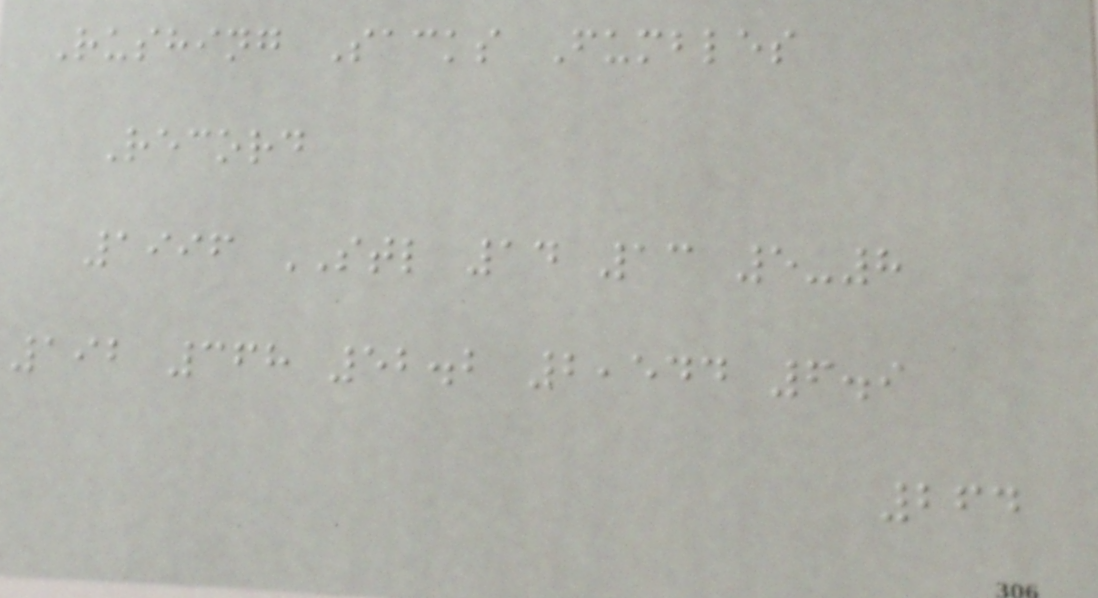Rushing Sacks Fumbles
Record
1996 STL 14 13 5-8
192 368 52.2 2,544 6.9
264
